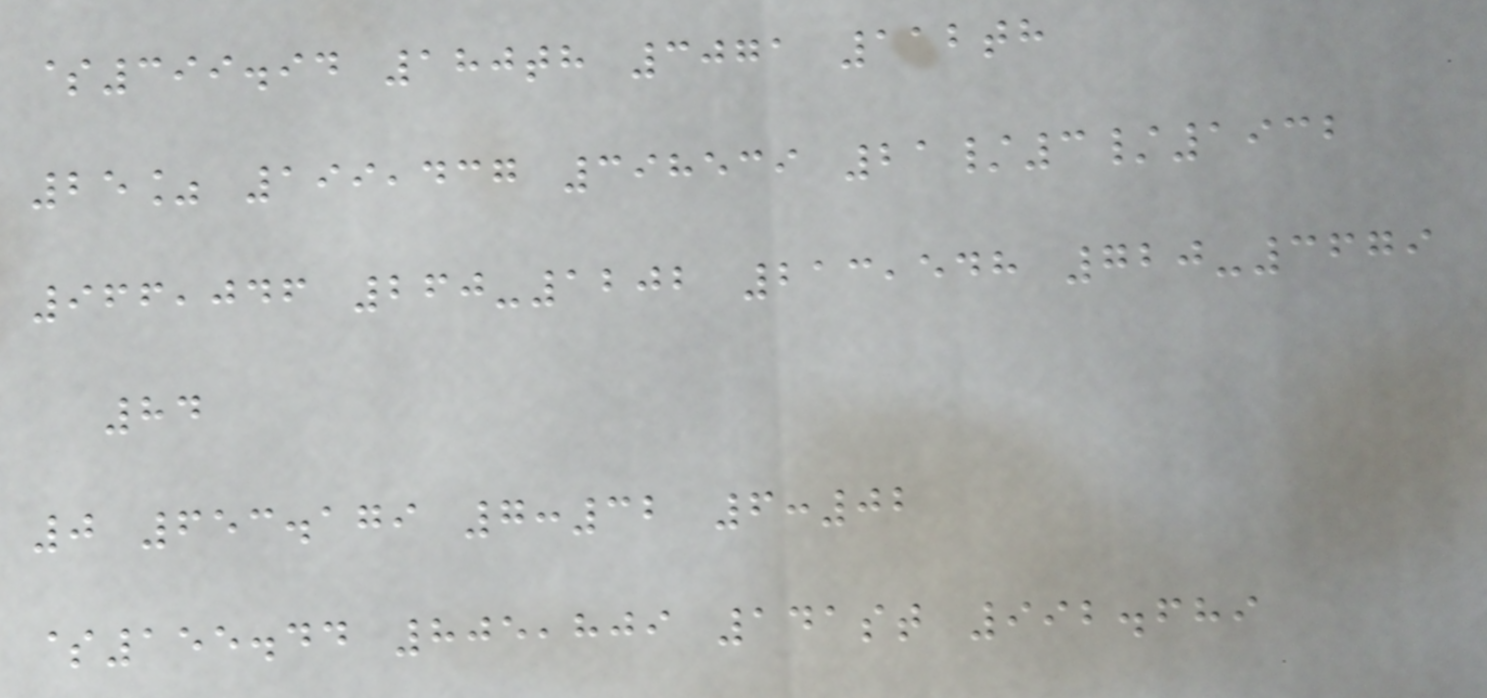$399.94 180th 3071 112th
25% 199,437 398539 21/3/1932
966,046 260-1202 213,548 720-3679
84
0 653.179 7:32 6:02
$155.44 805,809 141st 992.689
